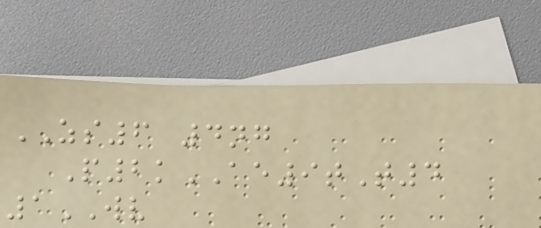ZS6 4ng
P2kAE9tT4
1WV
